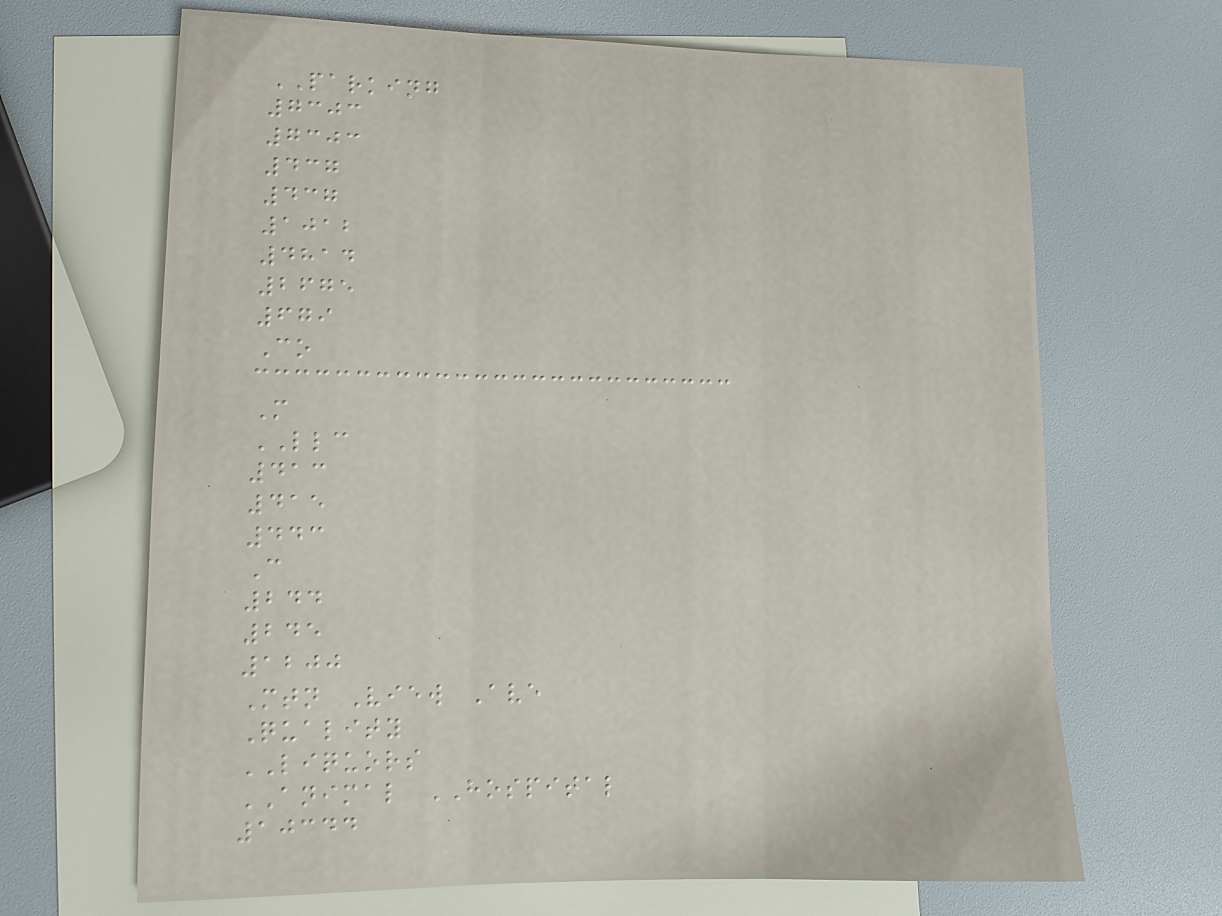PARKING
7303
7303
437
437
1012
4814
2675
679
Co
M
LLC
413
415
443
C
244
245
1200
Mtn View Ave
Quality
LIQUORS
ANIMAL HOSPITAL
10344
